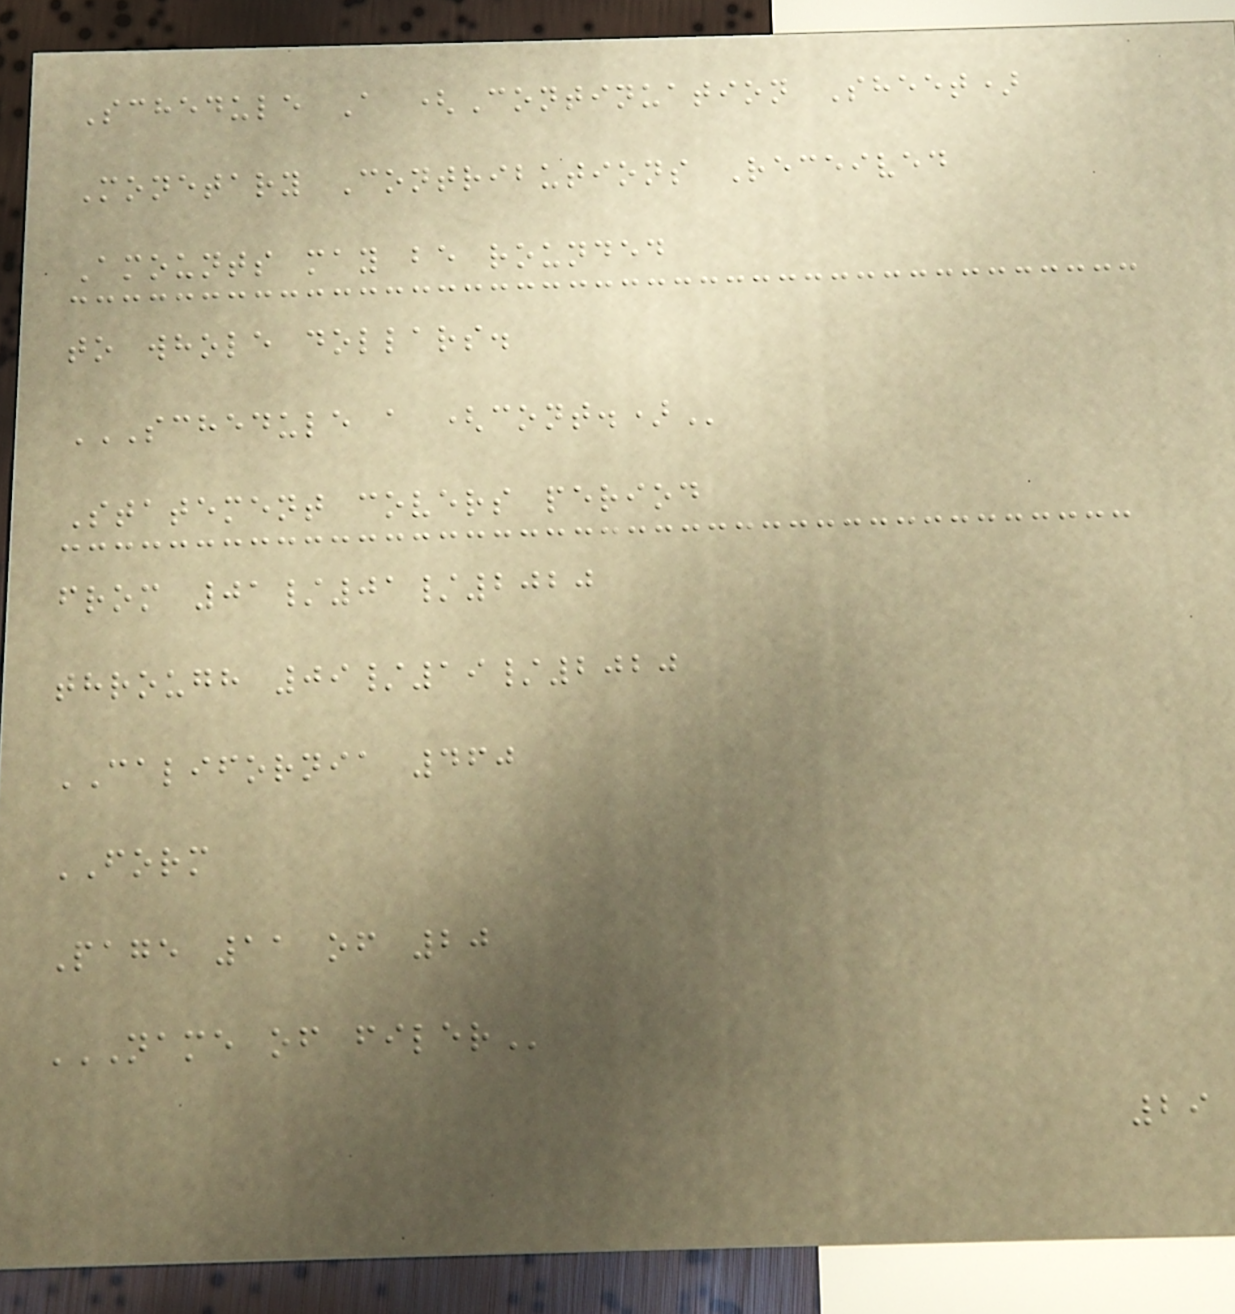Schedule A (Continuation Sheet)
Monetary Contributions Received
Amounts may be rounded
to whole dollars.
SCHEDULE A (CONT.)
Statement covers period
from 01/01/2020
through 09/19/2020
CALIFORNIA 460
FORM
Page 11 of 20
NAME OF FILER
29
